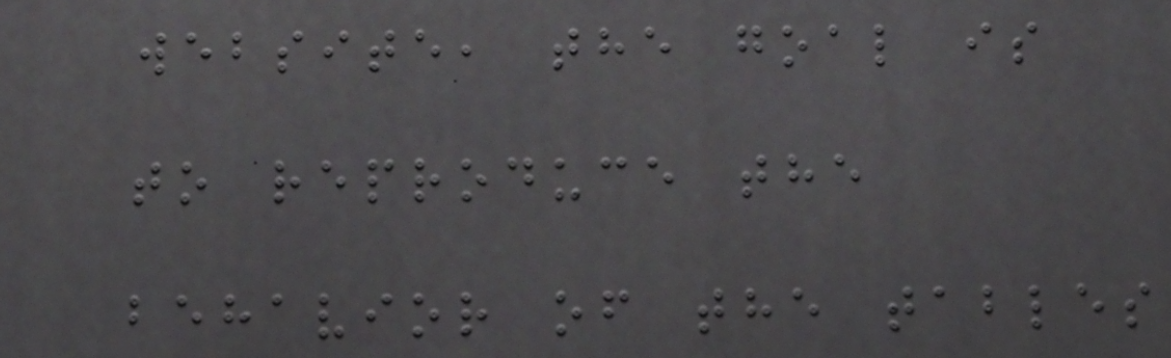website, the goal is
to reproduce the
behavior of the tables
